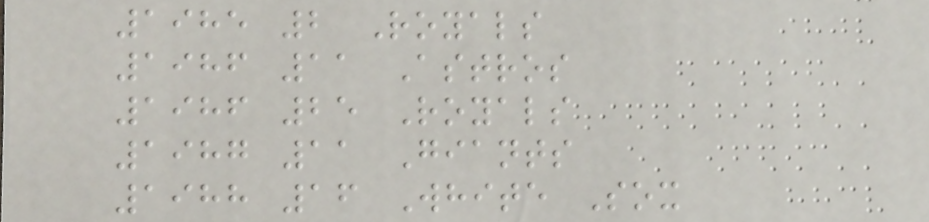1985 2 Royals
1986 11 Astros
1986 25 Royals
1987 11 Giants
1988 16 White Sox
